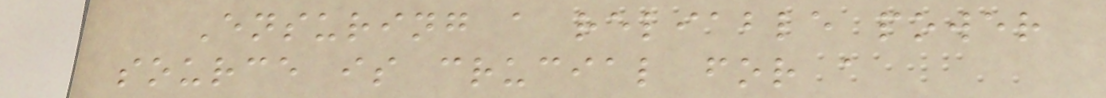Ensuring a reliable power
source is crucial for a
